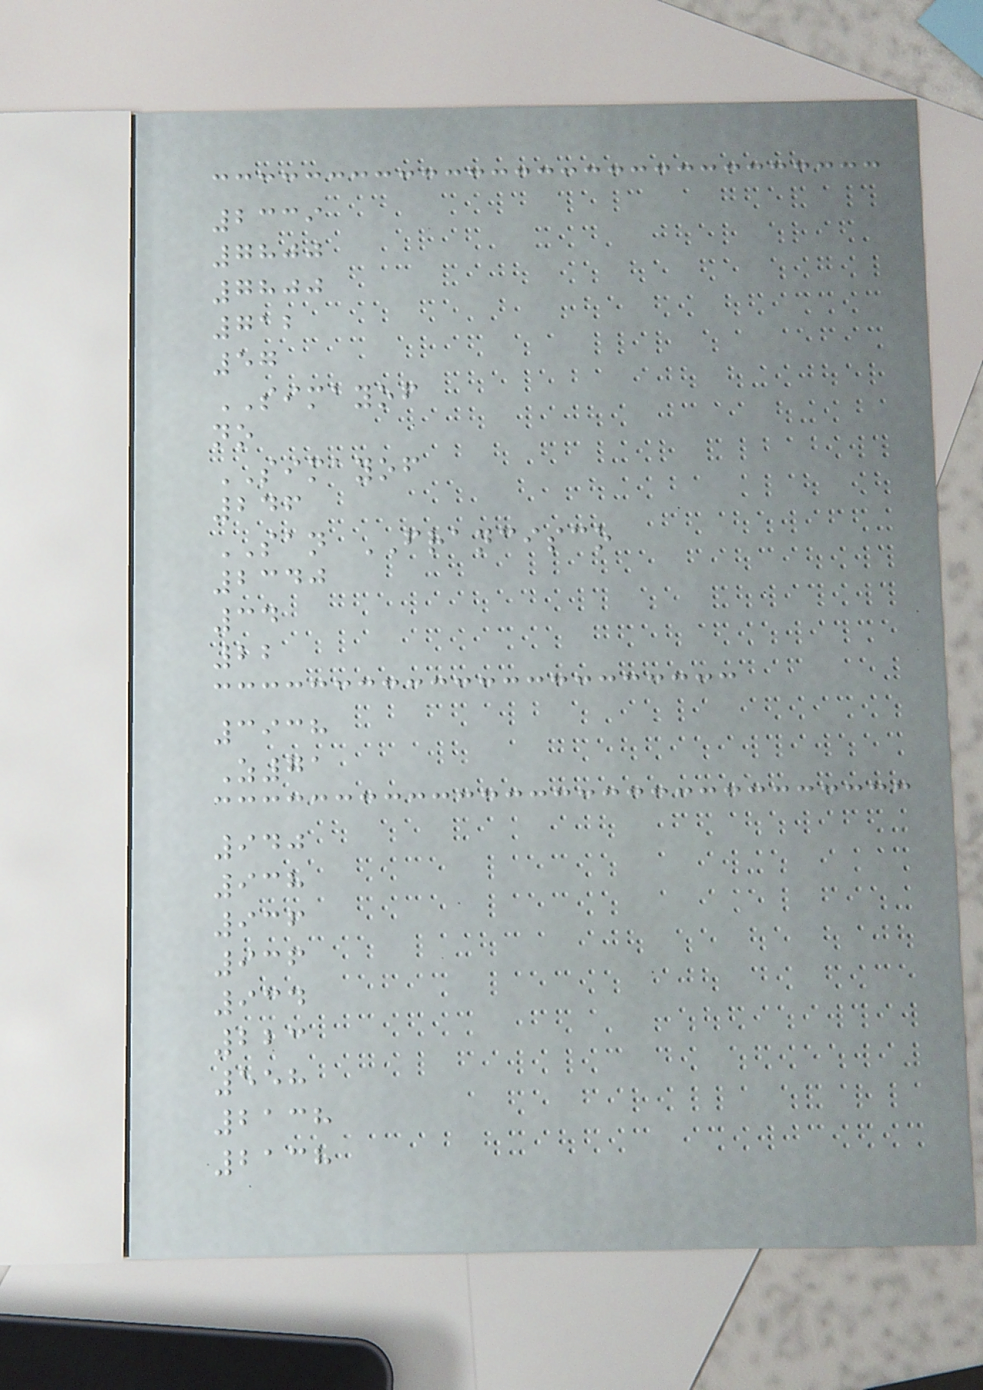2339
7800
7800
712
57
SIMAYOF
no
SIMAYOF
246
SAN FRANCISCO
2340
34
22
3938
Z71
940
938
936
936
934
223
558
2138
2138
